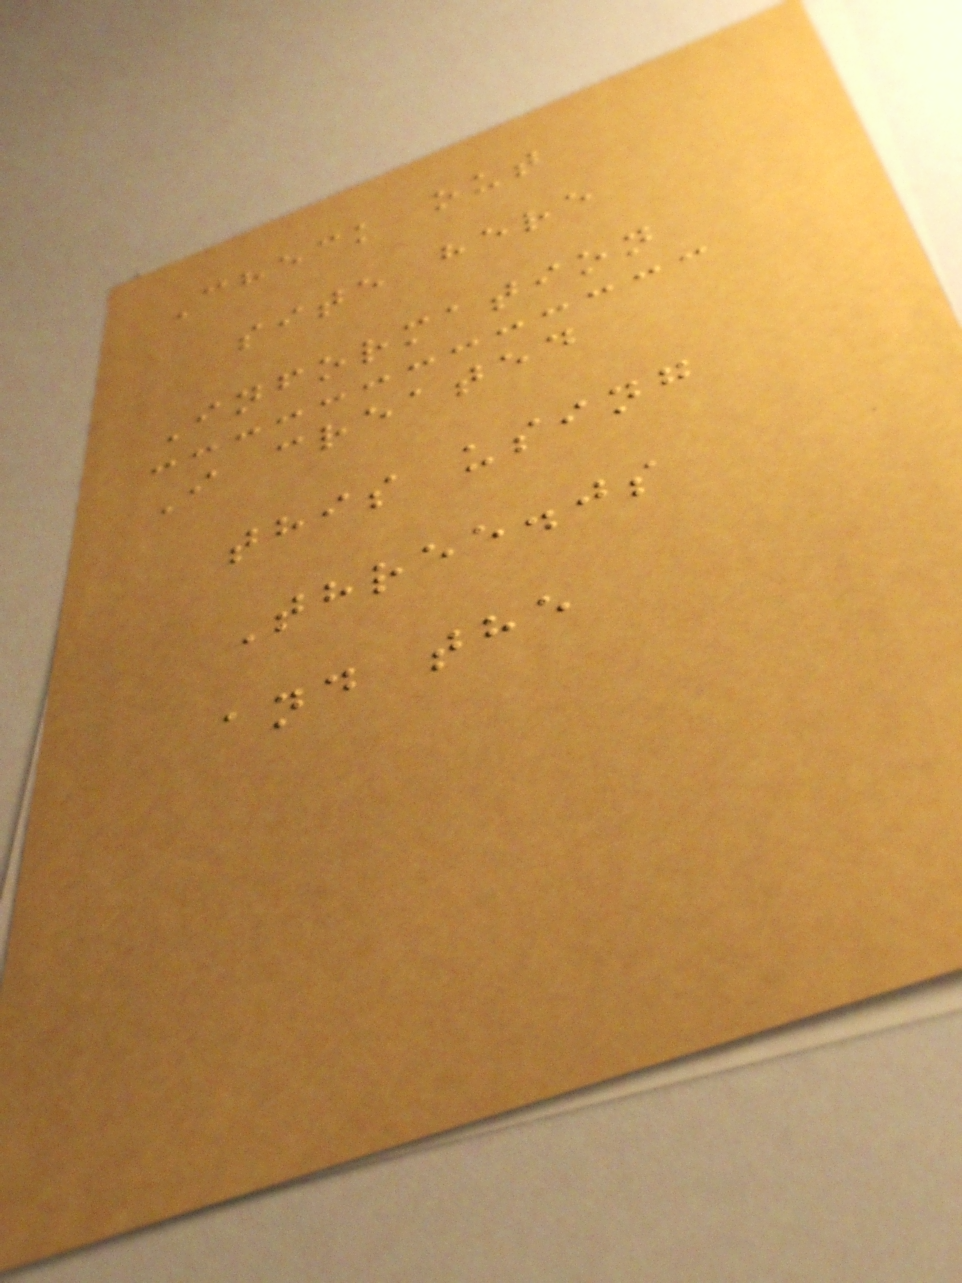Check out
site here
Information
I created
this using
Three.js
and the
